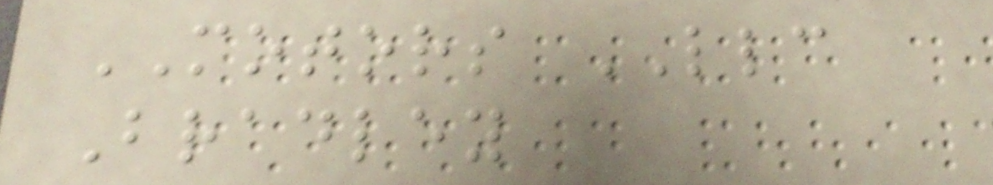MOTORS LLC
Bradley
